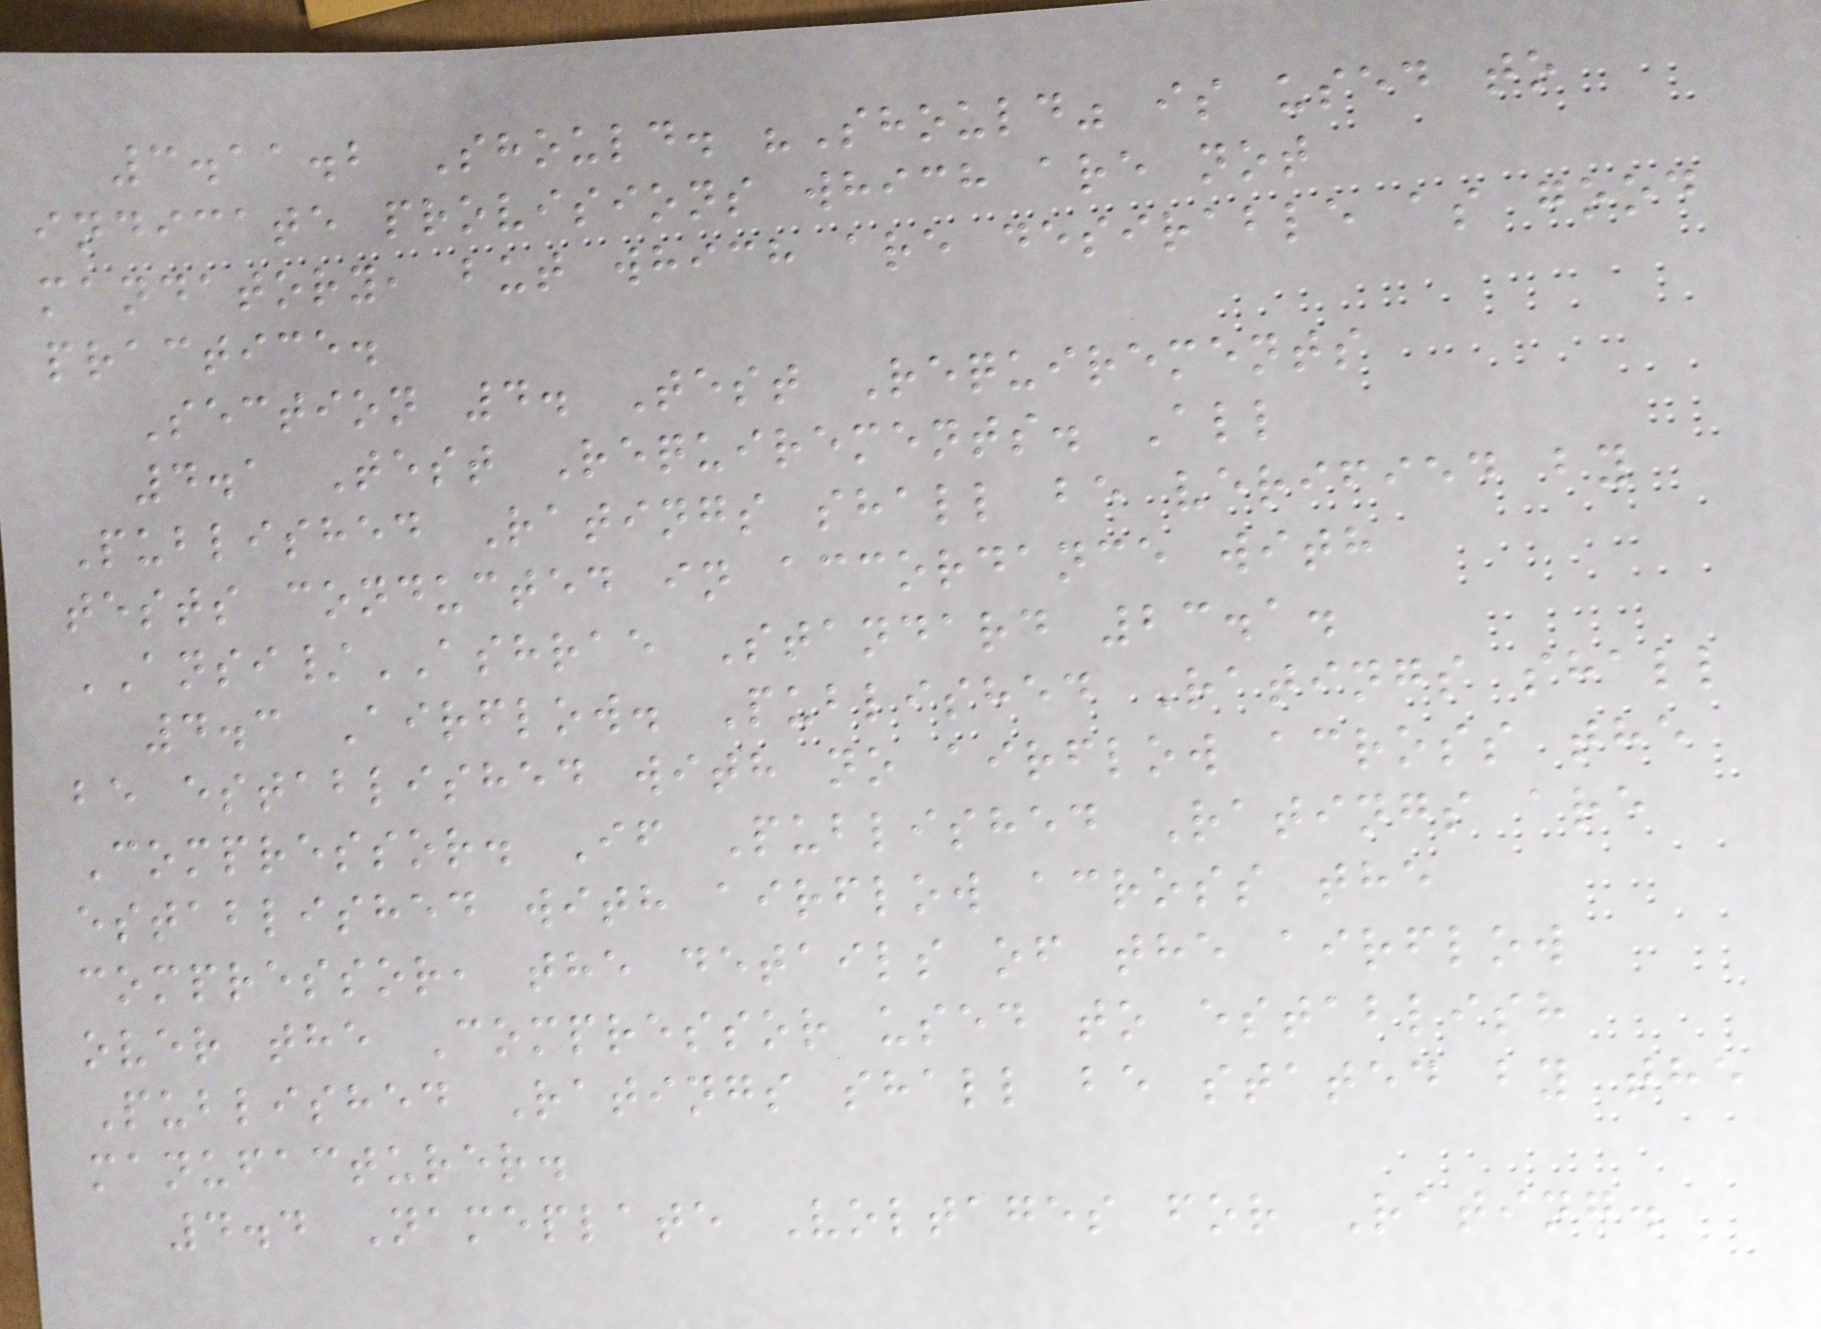3.11.2 Should. "Should" is used to
indicate provisions which are not
mandatory, but which are desirable as good
practice.
Section 4. Test Requirements
4.1 Test Requirements. All
Published Ratings shall be verified by
tests conducted in accordance with
ANSI/ASHRAE Standard 23.1.
4.3 Airflow. Published Ratings shall
be established with no airflow across the
Compressor. If Published Ratings are
established with airflow across the
compressor, the details of the airflow
over the Compressor used to establish
Published Ratings shall be stated by the
manufacturer.
4.4 Nameplate Voltages for Rating.
